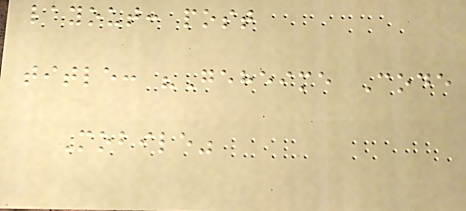layout: post
title: "Geheime Code
Mobile"
